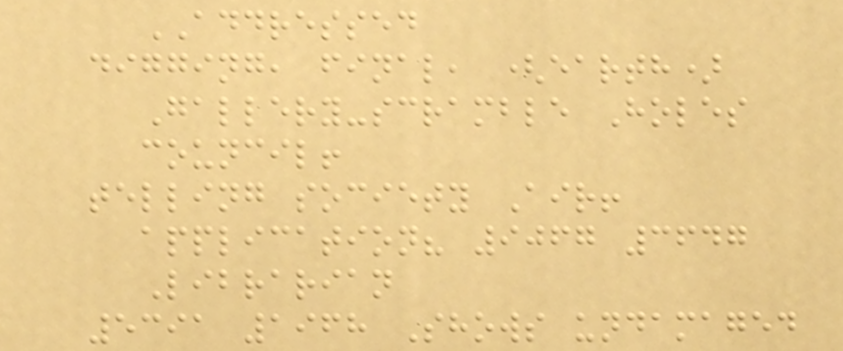ADDRESSED
digging, final, (earth)
Gallery-scramble Holes
council!
telling society Air!
application? 9067 3647
Librarian
5391 1968 Shows undamaged
